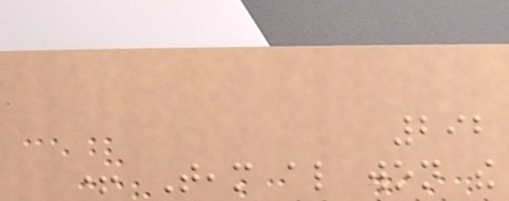292
+ Team also won the
